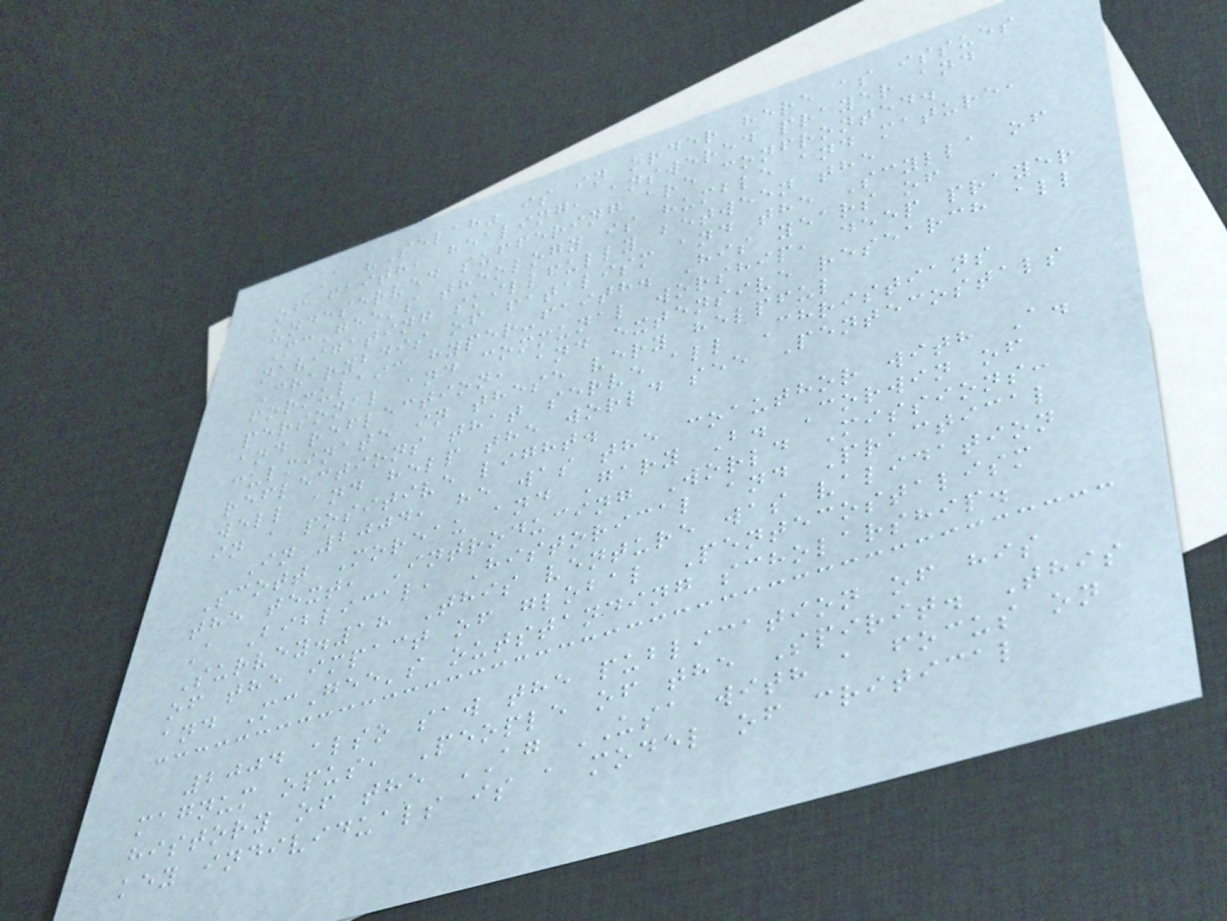A "Selah" is in order here as issues
of faith, healing, answered prayer and
undeserved suffering are confronted.
McGee's theology is humble and mature,
navigating skillfully between the
Charybdis of fatalism and the Scylla of
formulaic hyper-faith. His years of
personal and communal worship, deep prayer
and reflection, and extensive research all
culminate in these very helpful
reflections that serve all Christians
well and help the world see Pentecostals
in a positive light.
In 2004, he was the coauthor with A.
Scott Moreau and Gary B. Corwin of
the text, Introducing World Missions:
A Biblical, Historical and Practical
Survey.18 This venture was validation
of the impact of global Pentecostalism
and McGee's outstanding scholarship.
2004 also saw the publication of his
magnum opus, People of the Spirit. This
history of the AG USA with a focus on
key individuals is a model of critical
